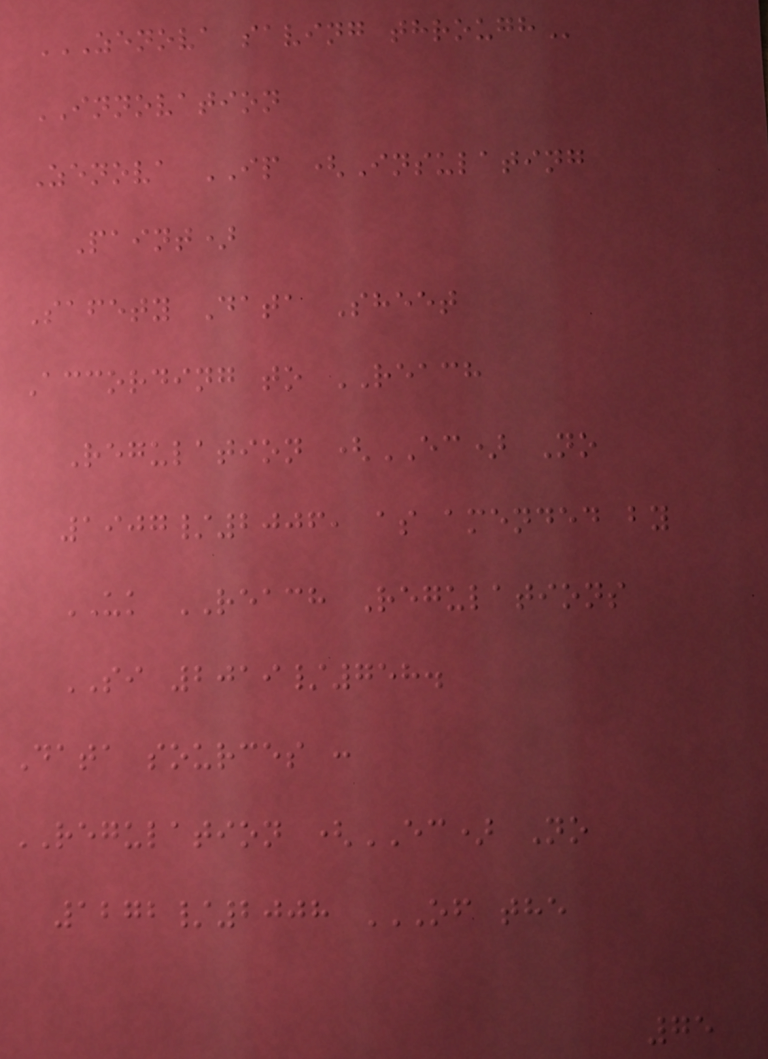ZENOVA SAVING THROUGH
INNOVATION
Zenova IP (Insulating
Paint)
Safety Data Sheet
According to REACH
Regulation (EC) No
1907/2006, as amended by
UK REACH Regulations
SI 2019/758.
Data sources :
REGULATION (EC) No
1272/2008 OF THE
75
